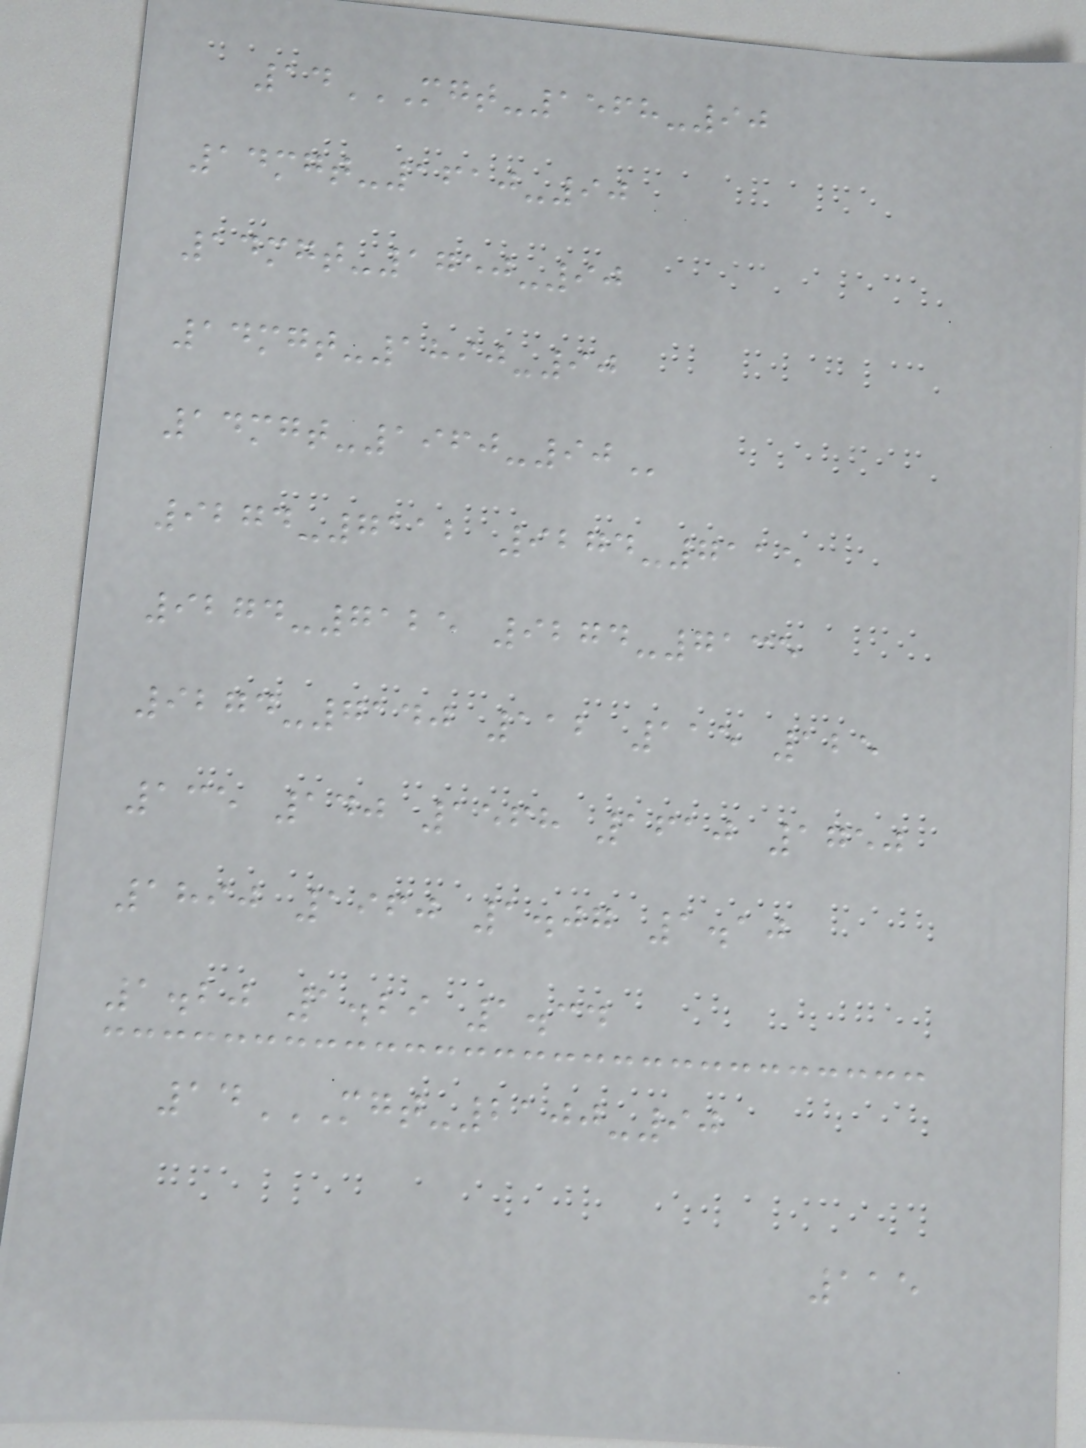14MGT-1568-90
14MGT-1610-90
14MGT-1750-90
14MGT-1890-90
14MGT-1960-90
9274-7112 9274-7115
9274-7125 9274-7135
9274-7140 112 115 125
135 140 1568 1610 1750
1890 1960 1.07 1.10
1.20 1.29 1.34
14MGT-2100-90
115
